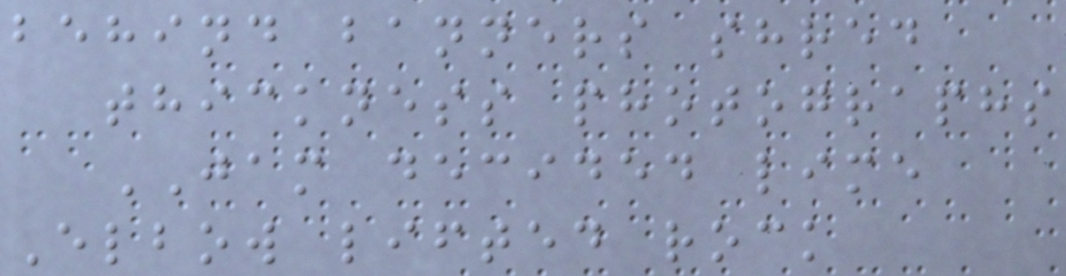behind banners shred
thickness photographs
JAM decided lime
Elbow lifted rock
